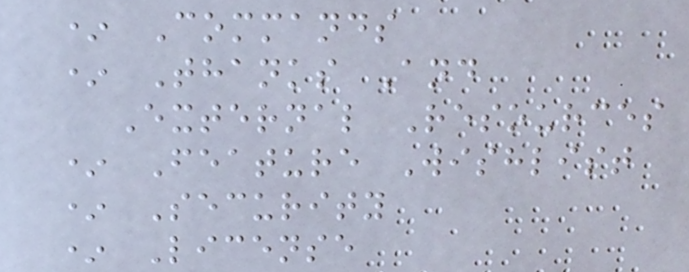* Commands
* Thanks And
External Resources
* Feature Wishlist
* Security
* License
